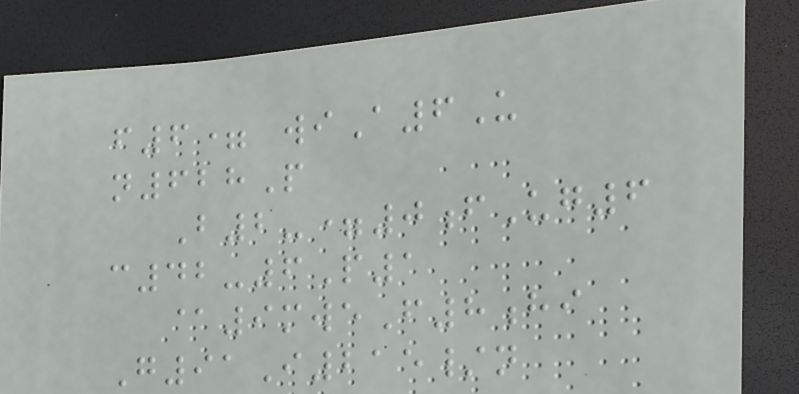f6= wiA6U
n628P
B2-=0fUg6
c42-6P1
@9mweF8hi
G91I215/n
